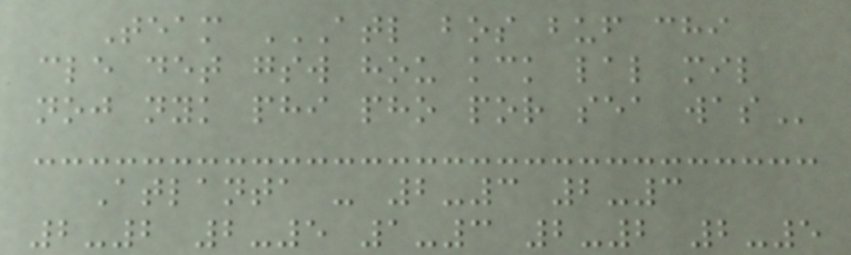Team ATL BOS BUF CHI
CLE DET GSW HOU KCK LAL MIL
NOJ NYK PHI PHO POR SEA WAS
Atlanta - 2-3 2-3
2-2 2-5 1-3 2-2 2-5
